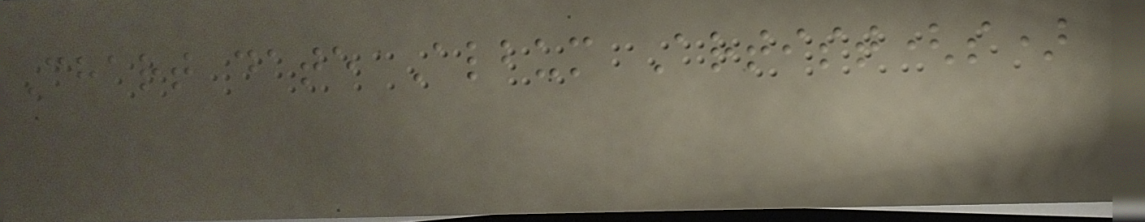Chart date Album Artist(s)
